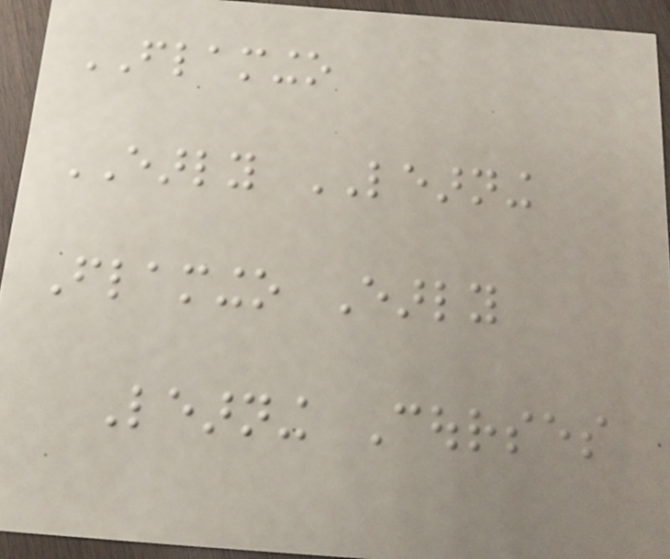FLAMINGO
EARLY LEARNING
Flamingo Early
Learning Courses
